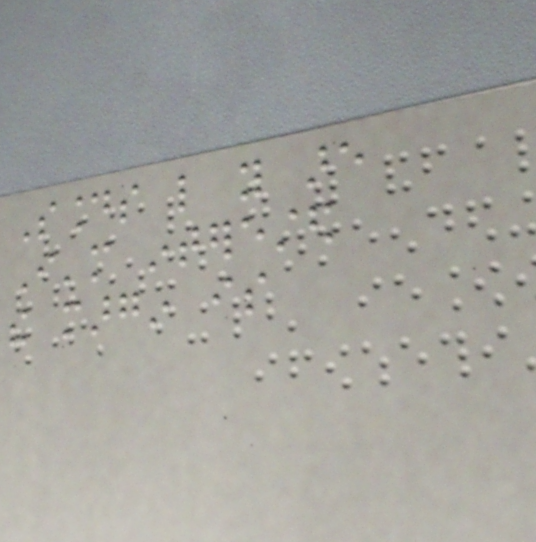Sounds like you are
I'm interested
the margin is
